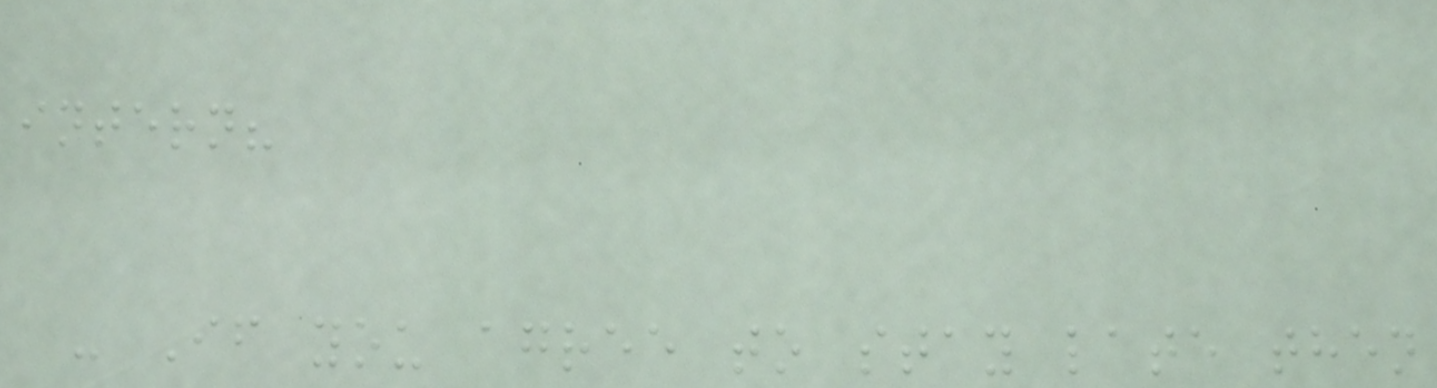intern?
- If you agree to stay late then
